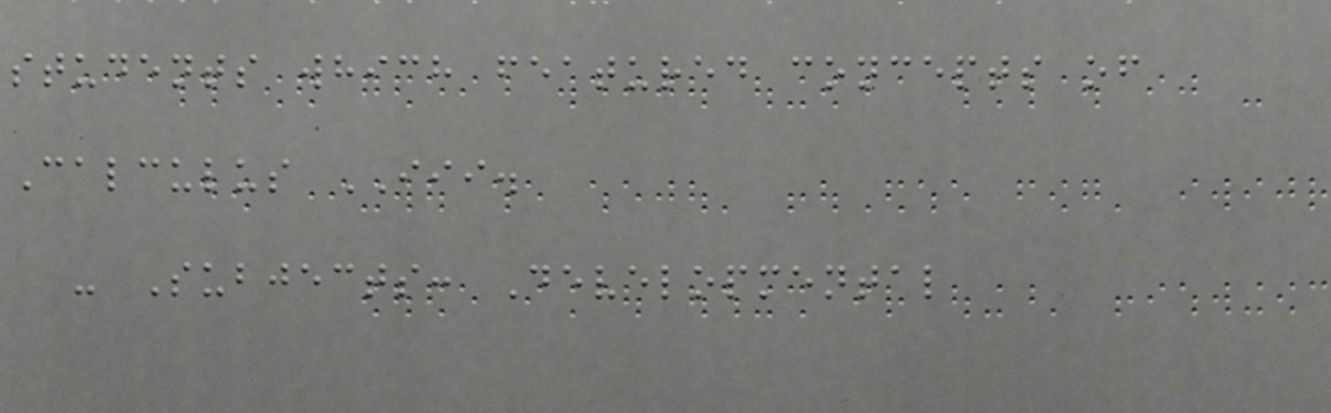students which featured concepts of
Calculus III.
- Subjects: Developmental
